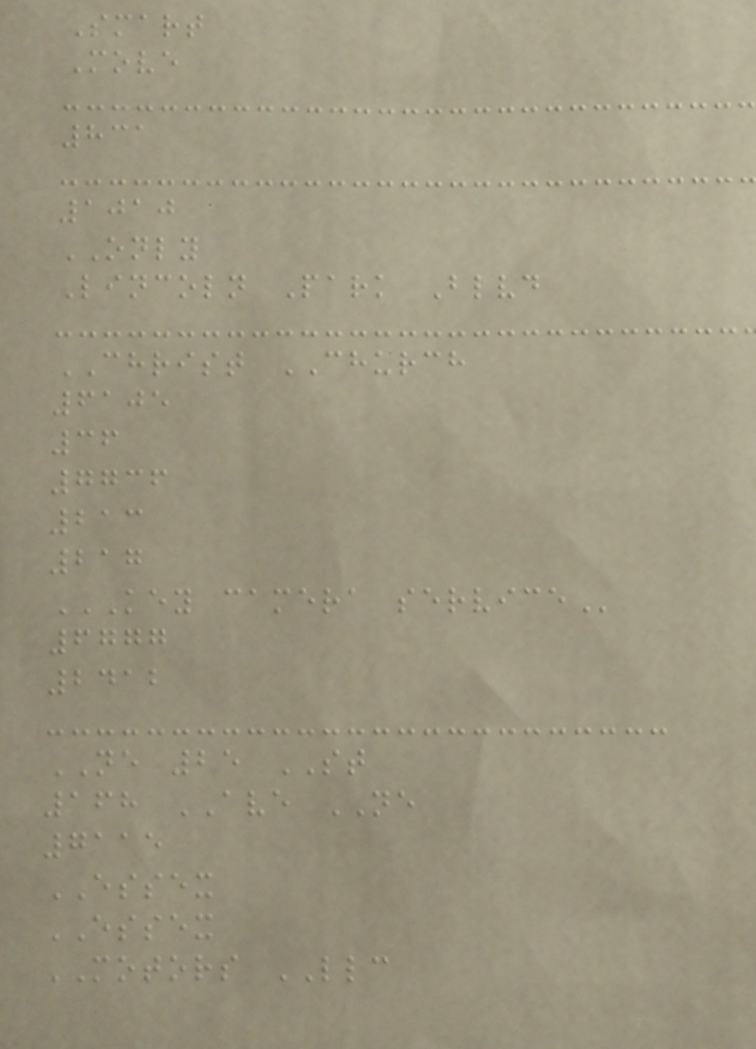Smart
Move
831
1010
ONLY
Lincoln Park Blvd
CHRIST CHURCH
6105
36
7736
213
217
KEY CAMERA SERVICE
6777
2412
NE 25 ST
168 AVE NE
7115
ESSEX
ESSEX
MOTORS LLC
